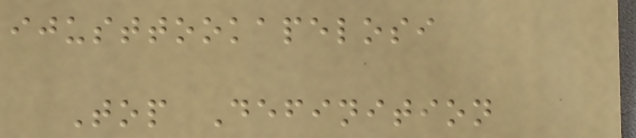ijusttookapelosi
Top Definition
